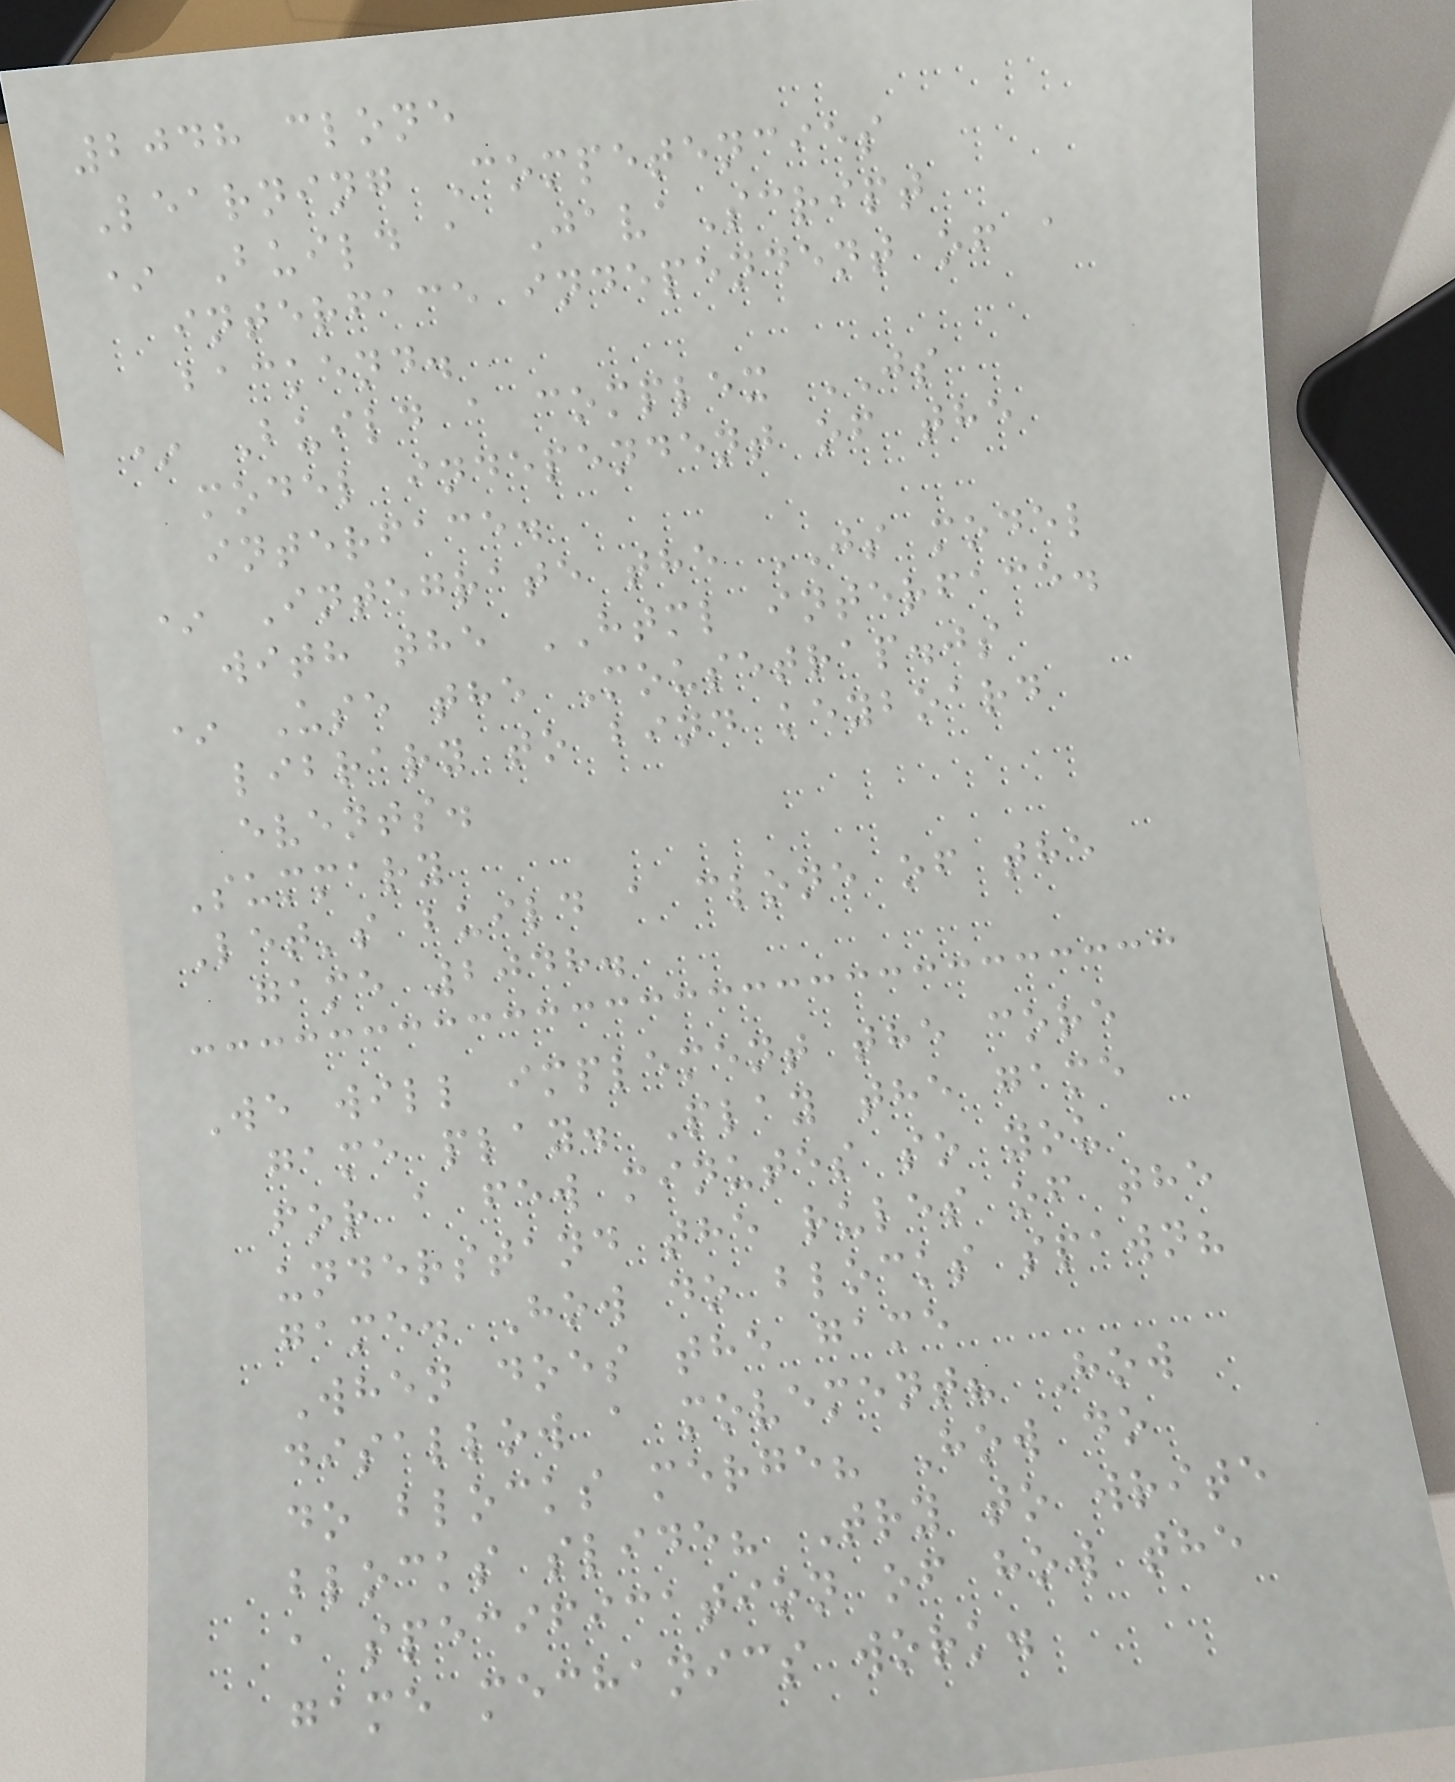2048 clone
Learning Competencies
* Build a JavaScript
interface independent of a
backend.
* Build a complex JS
model independent of the
interface.
* Integrate the JS model
with the HTML interface.
* Use the Mousetrap.js
library to bind keyboard
events.
Summary
Let's build a clone of the
game 2048.
We will implement the core
game play. Play the game
for a few minutes so you
understand the rules of the
game. How do blocks spawn?
When does the game
disallow a movement? How
do blocks merge? How do
blocks slide? Try to write
a specification of how the
game mechanics work.
